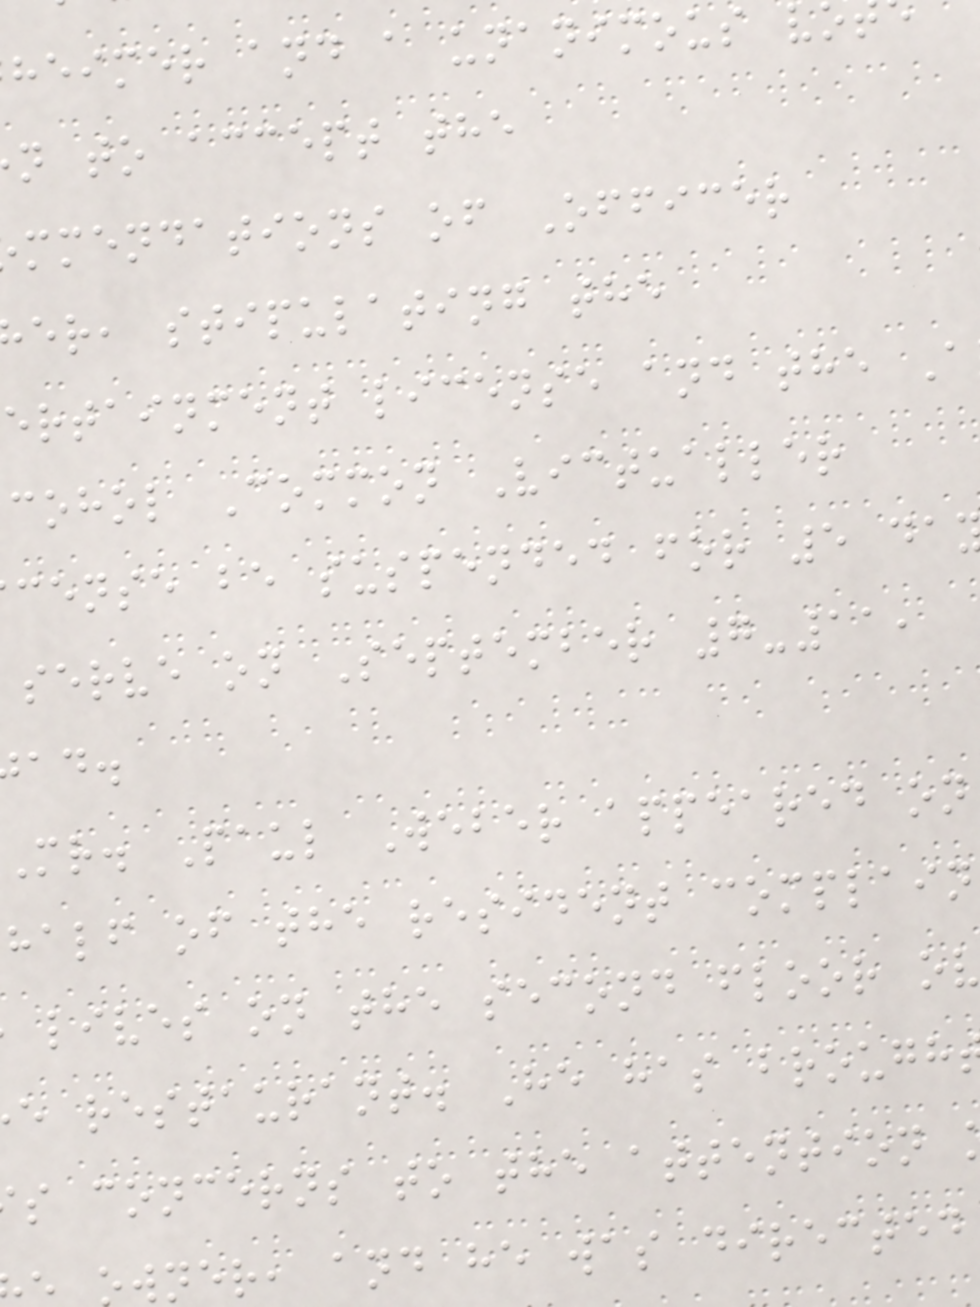heimer and a unanimous v
n to accept the
mmendations of Officer
er, stipulating the
ertainment license and the A
cohol Common Victualler
cense be suspended for 5 da
serve on September 7-11,
Mr. Paul Weber appeared on
half of the resident complain
lives on the second floor ov
e restaurant. He has brough
s concerns to the attention
owner, and he was directed
